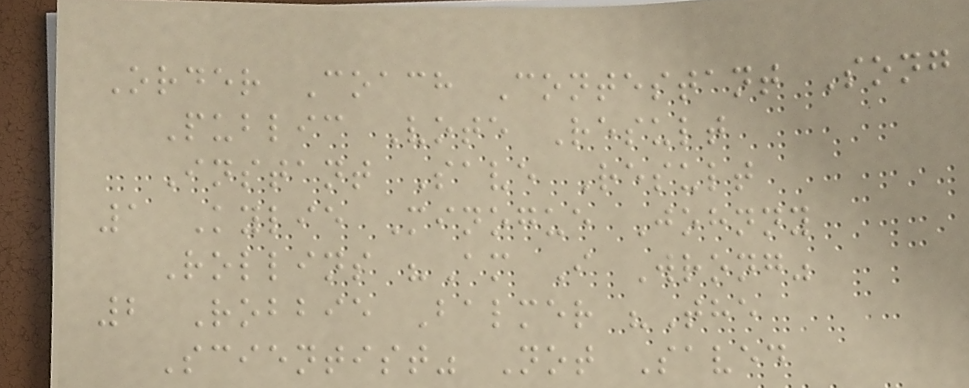Order Coach Contestant Song
Public Vote Result
Instant Save Result
1 Kylie Minogue Johnny
Rollins "Am I Wrong"
2 Robbie Balmer "The
Scientist" Not Saved
